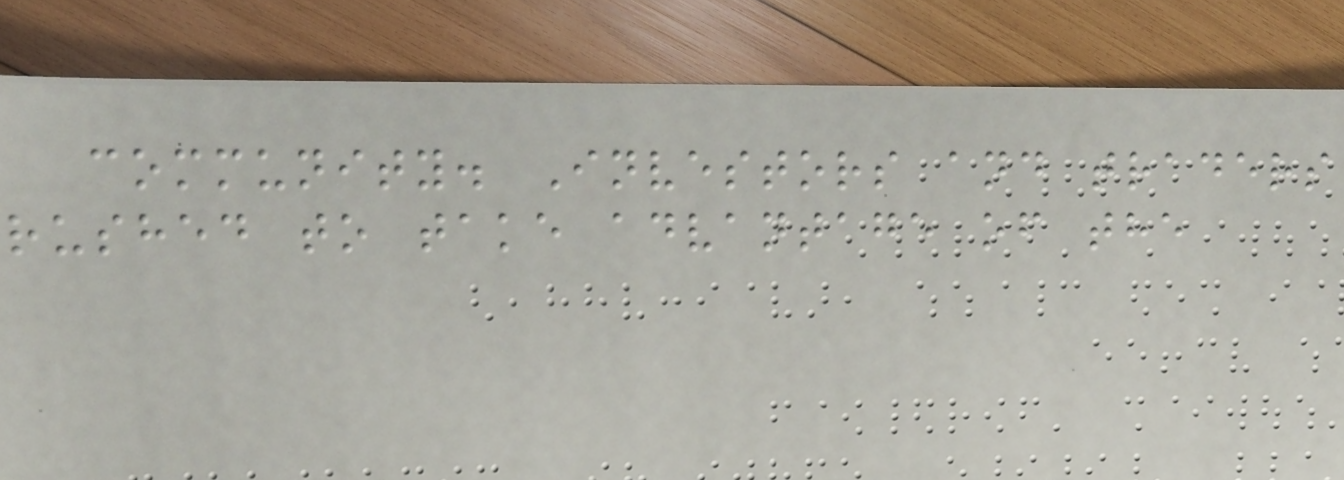community. Investors and traders
rushed to take advantage of the
